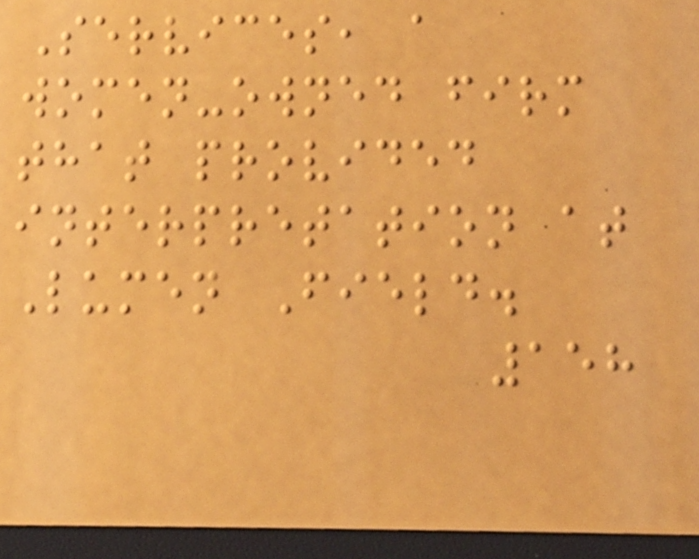Services, a
women-owned firm
that provided
interpretation at
Lumen Field.
158
